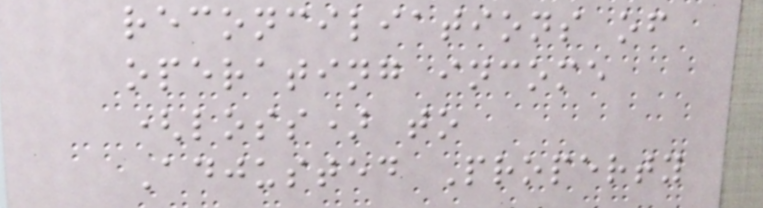reconciliations of
operating income
(loss) to
Adjusted Property
